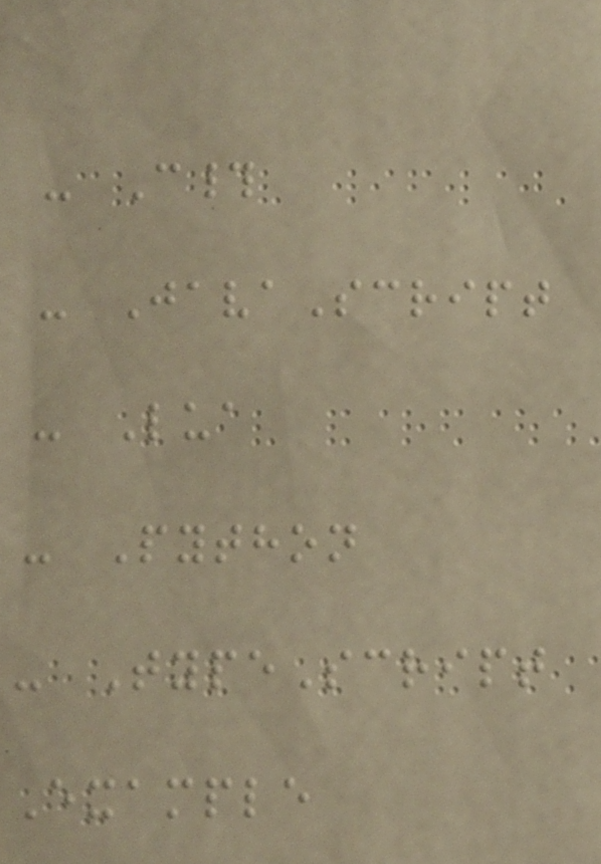- C#
- JavaScript
- Lua
- Python
- TypeScript
Example
